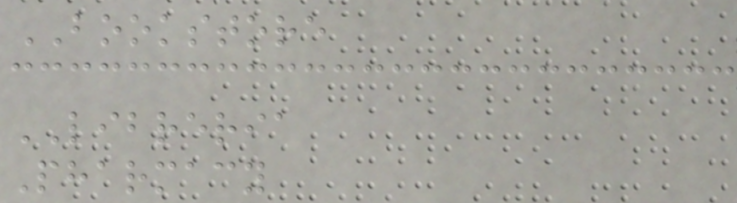BOOKSTORE
LIBRERIA
Pharmacy
